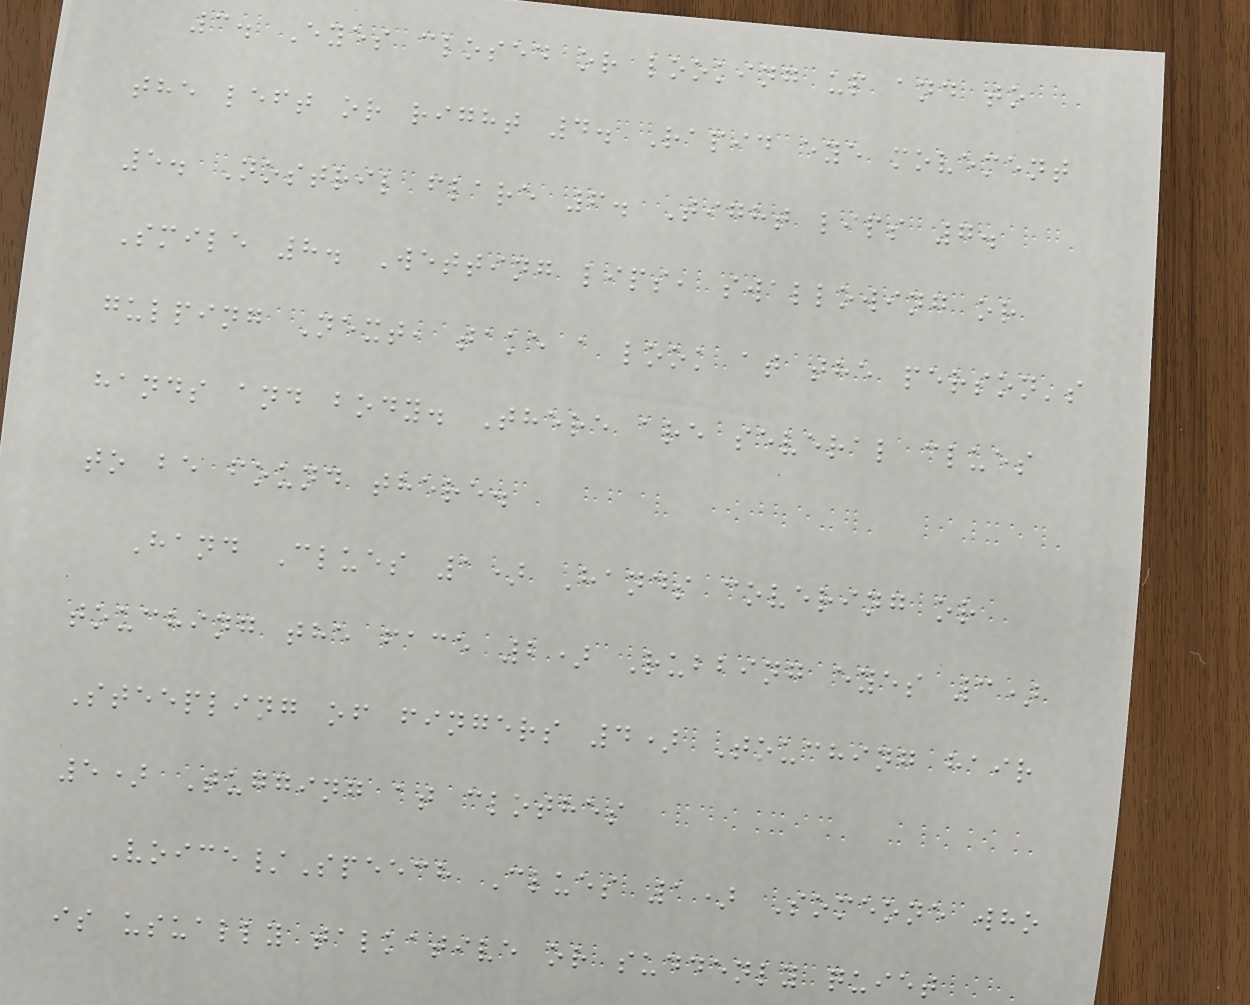3. Eyes closed or looking up and to
the left or right 4. Rapid eye movement
5. Nostril flare 6. Tight lips 7.
Smile 8. Wetting lips, swallowing or
gulping Next, take a look at the person's
hands and body. There are several clues
to be found there.
Hand Clues 1) Hands covering or
touching the face 2) Rubbing eyes 3)
Steepling of fingers 4) Touching hair
5) Tugging at clothes
Voice/Speech Clues 1) Someone who
is usually talkative or suddenly quiet
